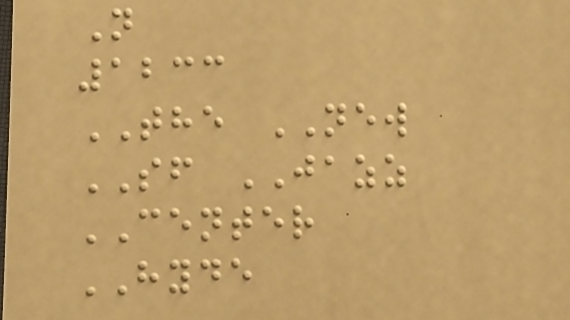N
1233
THE NEW
SF JAZZ
CENTER
HYDE
